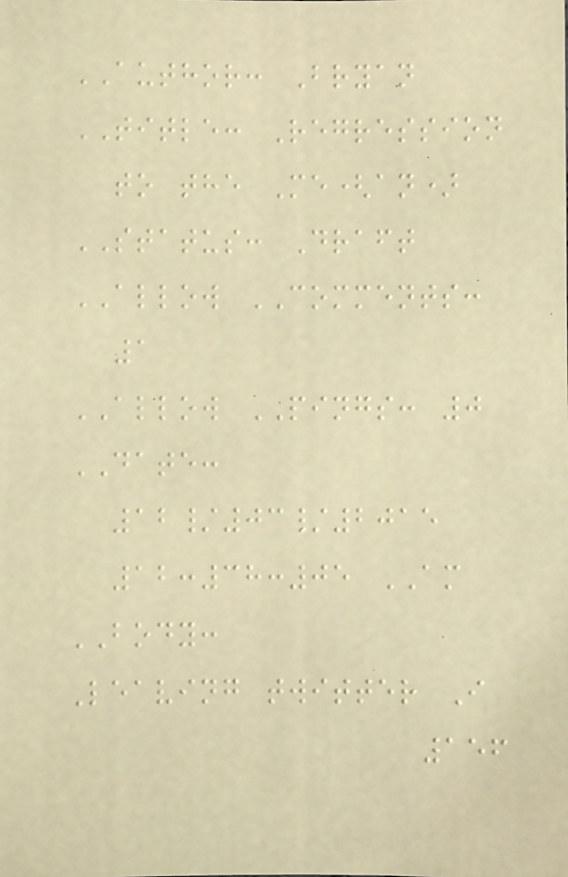AUTHOR: Bryan
TITLE: Regression
to the Me(an)
STATUS: Draft
ALLOW COMMENTS:
1
ALLOW PINGS: 0
DATE:
12/03/2015
12:38:05 AM
BODY:
Leaving twitter I
156
